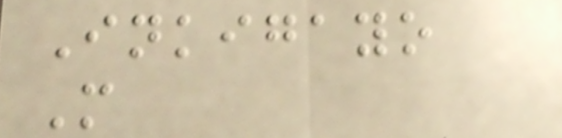Inkigayo
M
